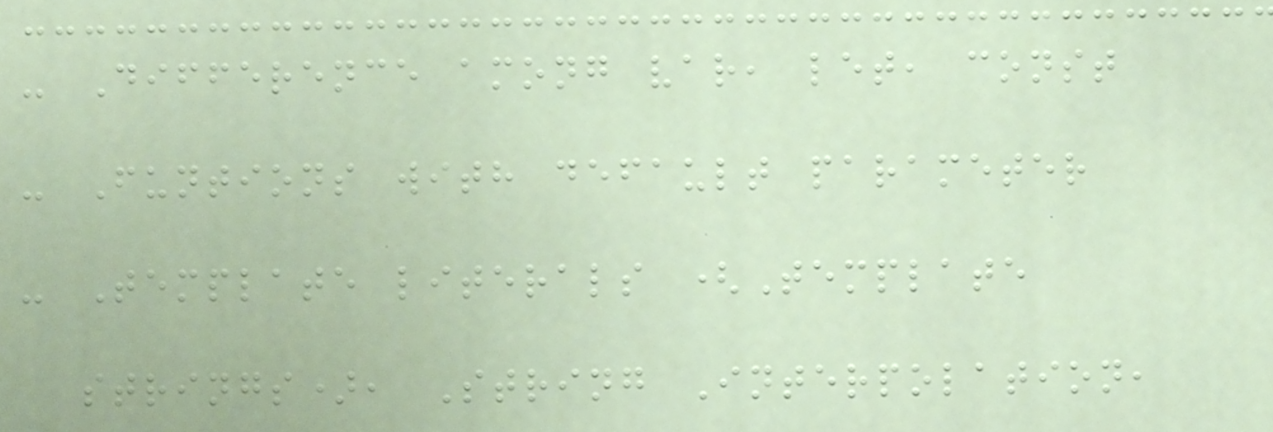- Difference among var, let, const
- Funtions with default parameter
- Template literals (Template
strings), String Interpolation,
